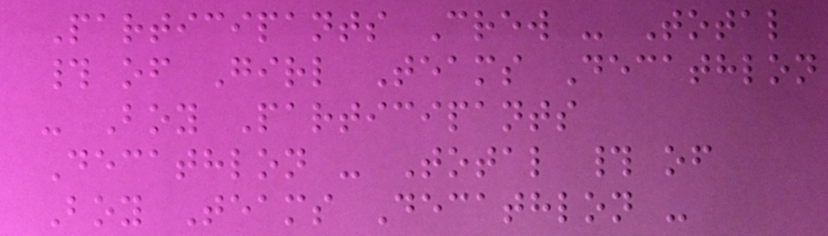Participants Crew - Total
# of Girl Teams Decathlon
- Boy Participants
Decathlon - Total # of
Boy Teams Decathlon -
